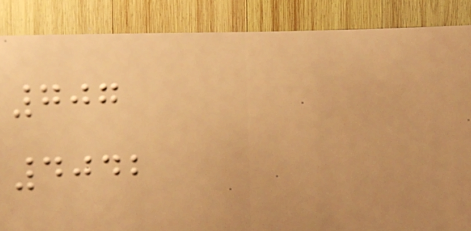707
4042
